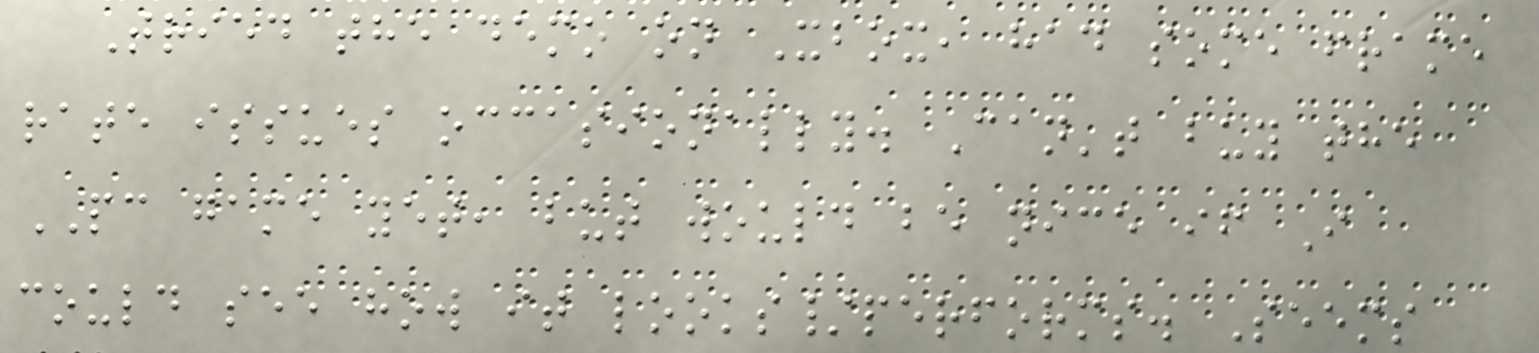Tried the demo on Xbox, had some frame
rate issues occasionally. Can't buy the
PC game yet, but would be nice if I
could see how it looks/performs. Seems
